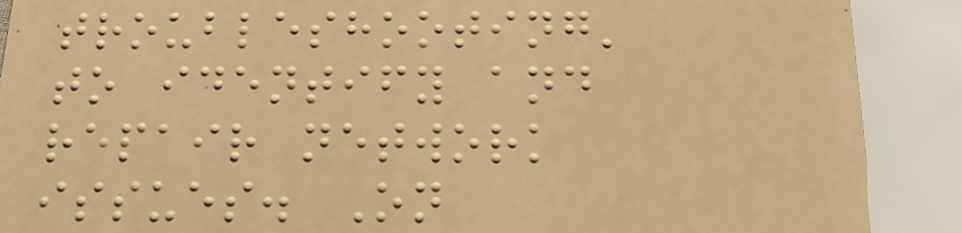troubleshooting'
to identify and
repair network
issues. On
